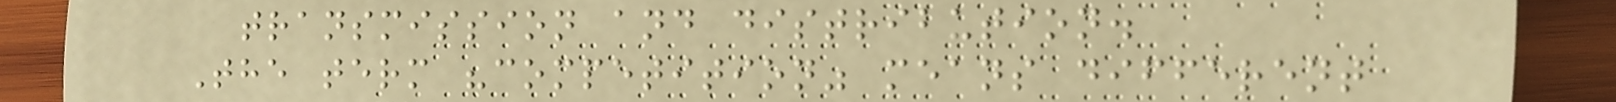transmission and distribution.
The term "competition" means different
